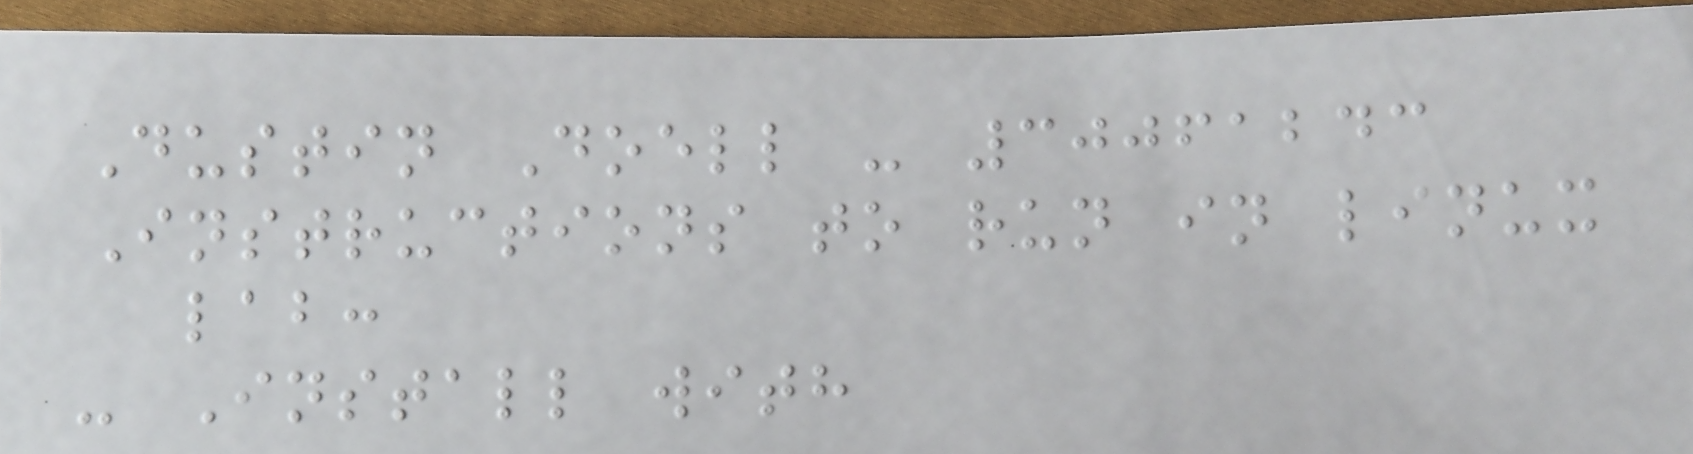Dustin Doell - 30061243
Instructions to run in linux
lab:
- Install with
